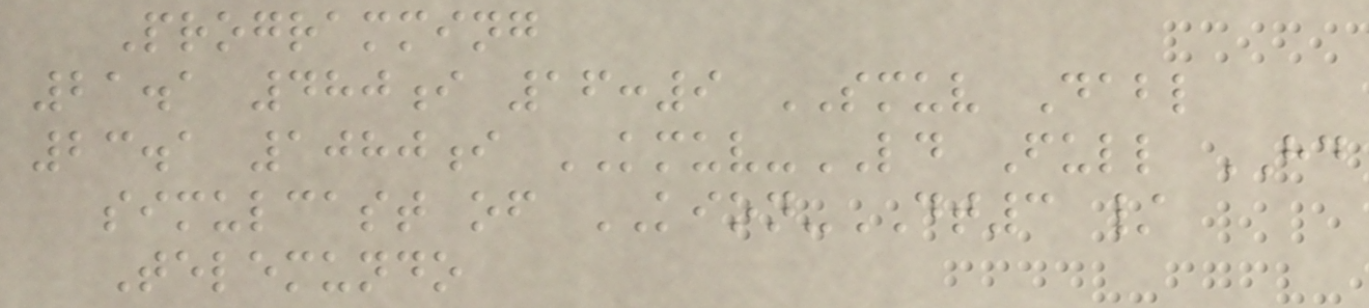Programming
21.1 480i 16:9 SMUV Dabl
23.1 1080i KMUV-LD Full HD
simulcast of KION-DT3 /
Telemundo
